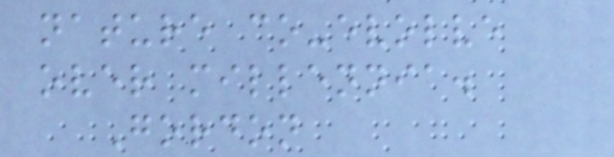nature co-evolve
over millennia.
Gordon
